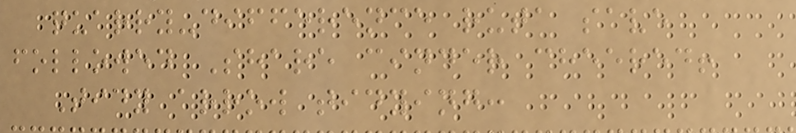quarry-difference ruta save
followed Share cinder cheered!
Tidy arrow tidying:
